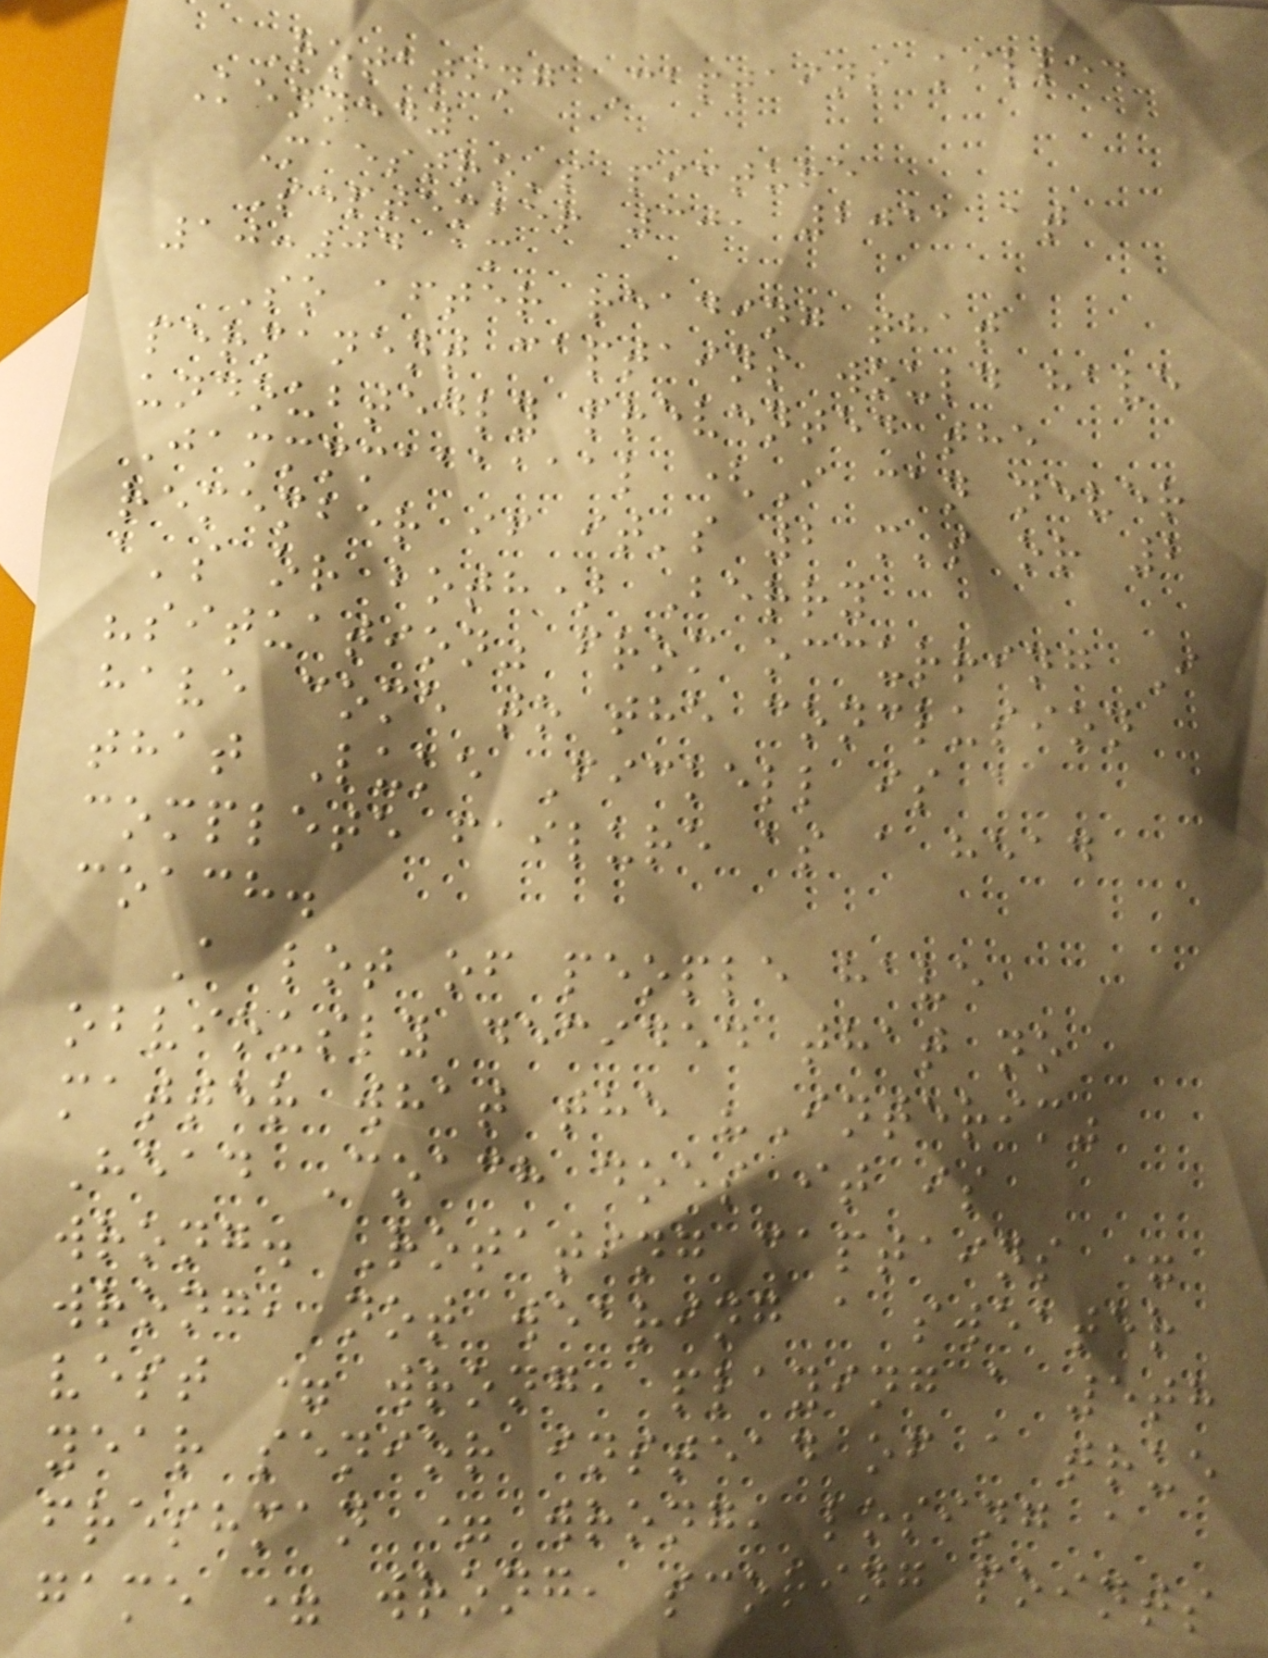Rotating Captains killed
Kennedy
Maestro's picture
September 30, 2011 at
10:04 am
So after reading that
permanent captains would have
undoubtedly prevented the
Jammmmaaaaaal (I can never
remember if it's 2 m's or 2
a's or both) Berry
"situation" from occurring I
have come to the conclusion
that Luke Fickell is a
complete failure as a head
coach.
A lot of people have
obviously decided that no
matter what the "Interim"
Head Coach does it is
wrong. Rotating captains =
wrong, not wearing a sweater
vest = wrong, playing a 5th
year senior instead of a true
freshman = wrong, losing a
game = wrong, scoring points
